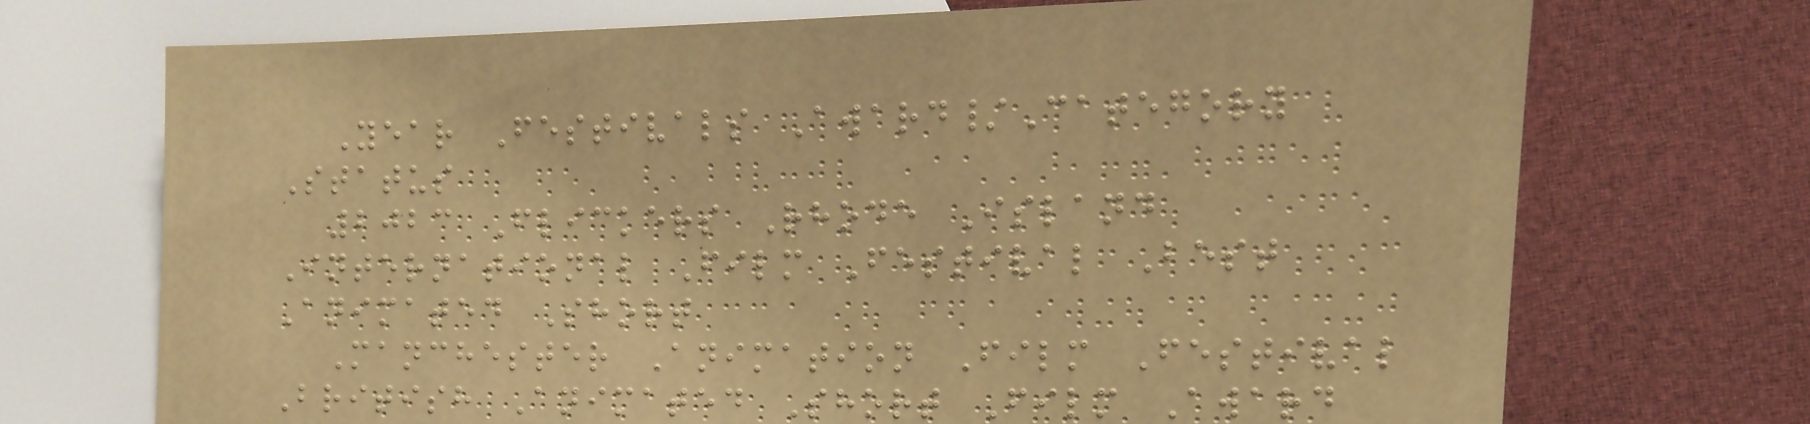Year Festivals Award/Category
Status
2023 Flickers Rhode Island
International Film Festival Best
Animated Short
Manchester Animation Film Festival
British Animated Short Film Award
